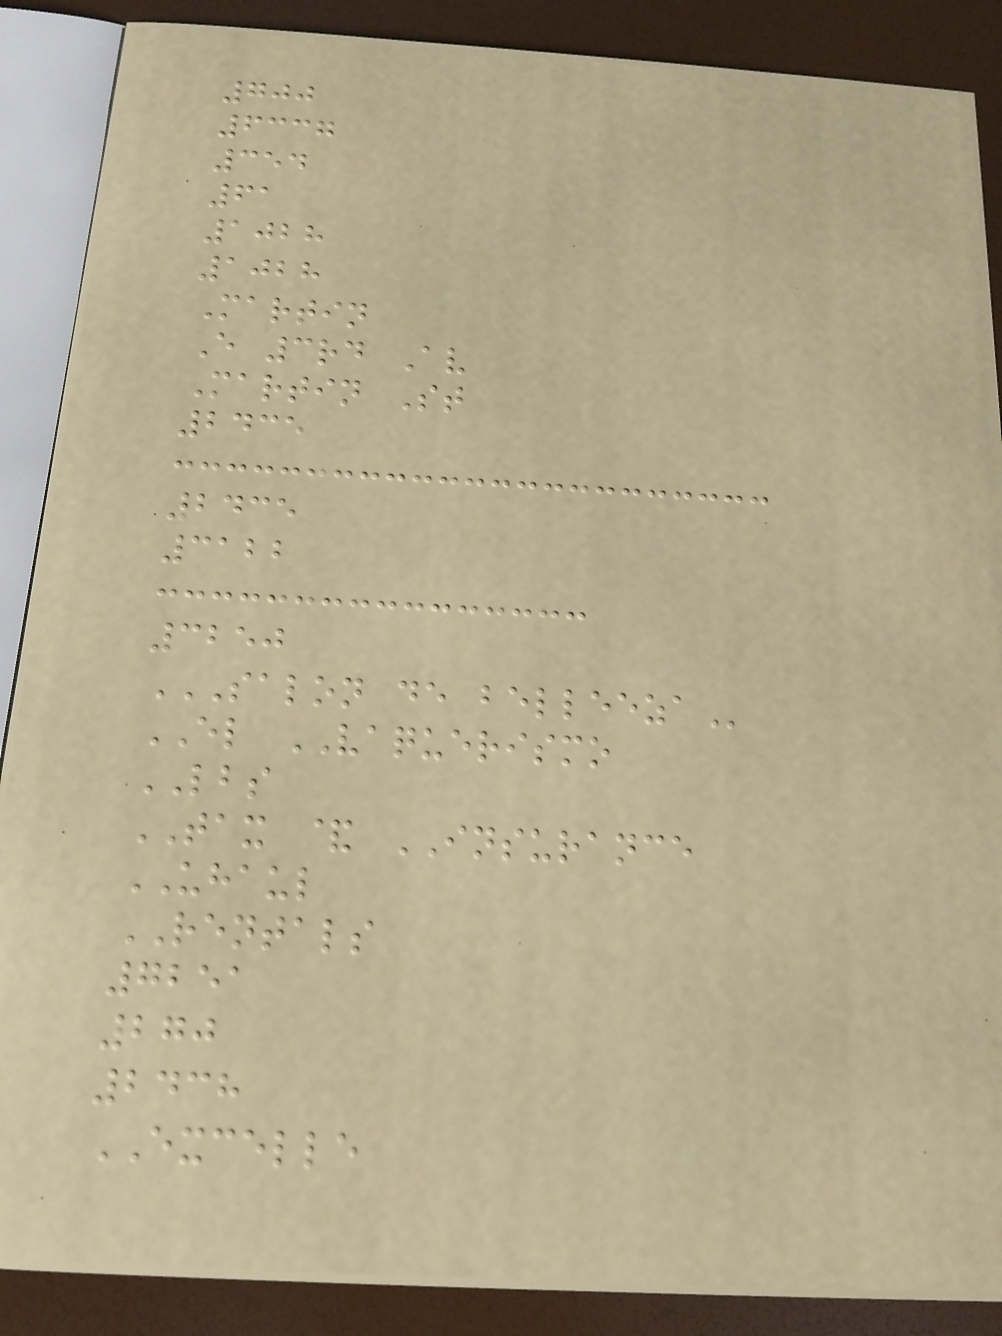700
6337
354
61
1028
1028
Martin
E 3rd Av
Martin St
2435
2435
3122
3250
SALON DE BELLEEZA
EL VAQUERISMO
LBS
TAX & INSURANCE
UHAUL
RENTALS
7251
270
2438
EXCELLE
